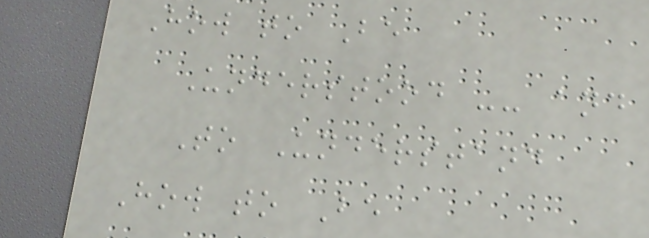How to Be
Understood -- and
To Understand
How to Be
